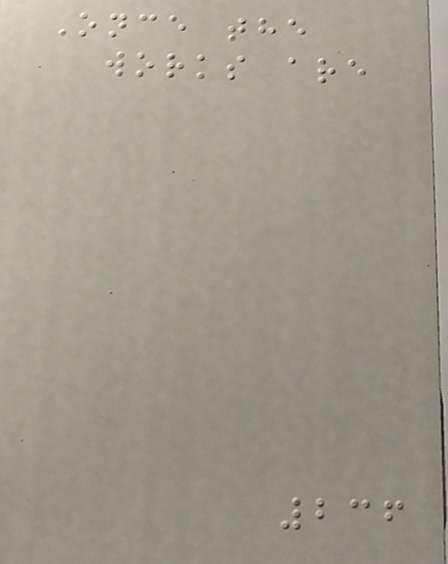Once the
works are
236
